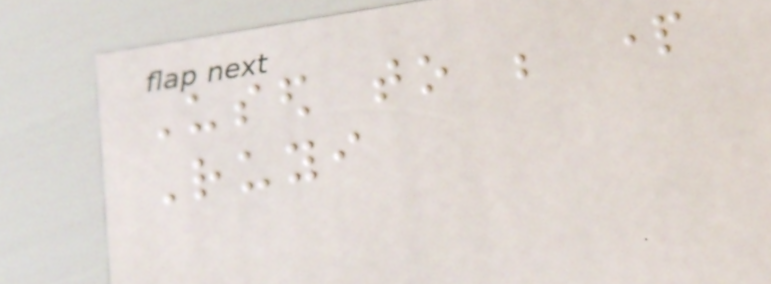Used to be part
Ruyi
